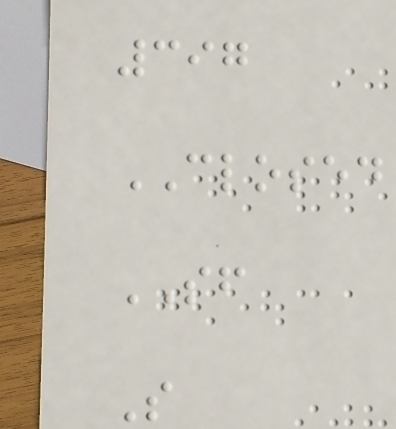397
CLOSED
SF
S
